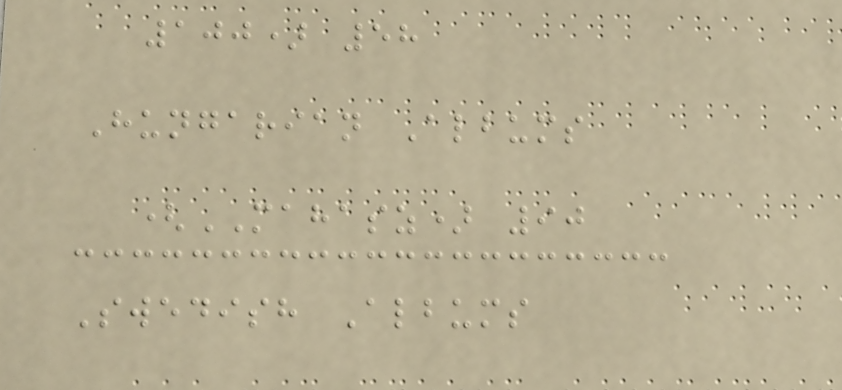100) 58
Hungarian Albums
(MAHASZ) 90
Swedish Albums
